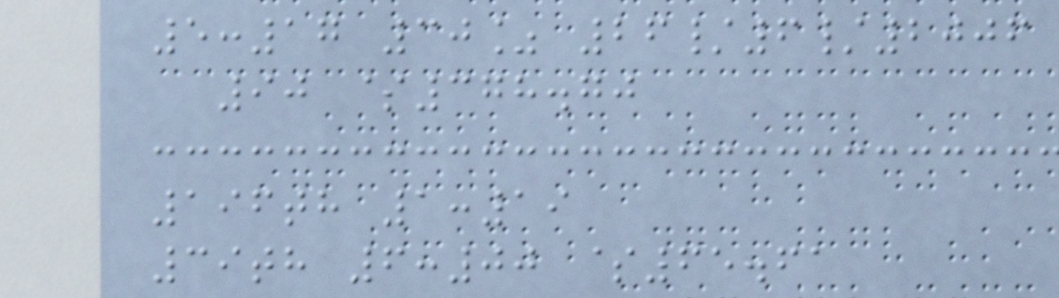5:17 30% 26/6/2006
90 $378.70
196th 1:19
39th 6:00 $65.61
